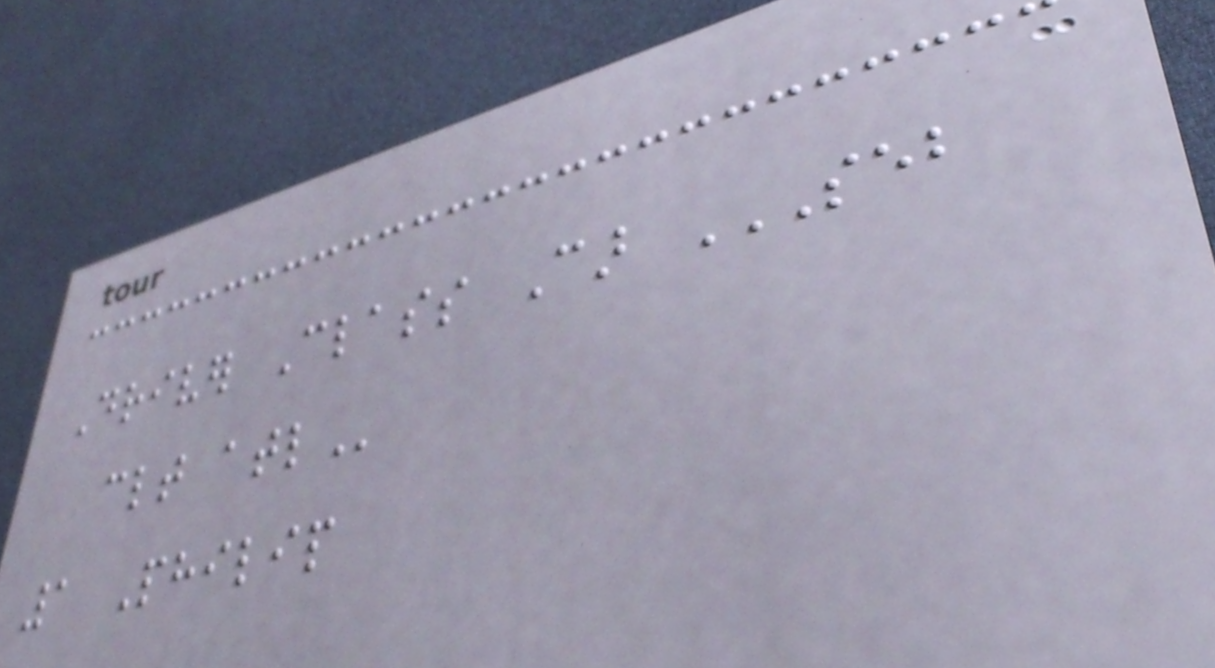Driver Class Car SEB
CLT ATL
1 Philip
